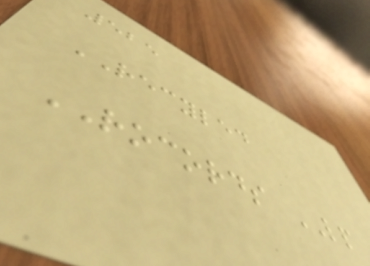525
RECYLED
ROCORDS LP
